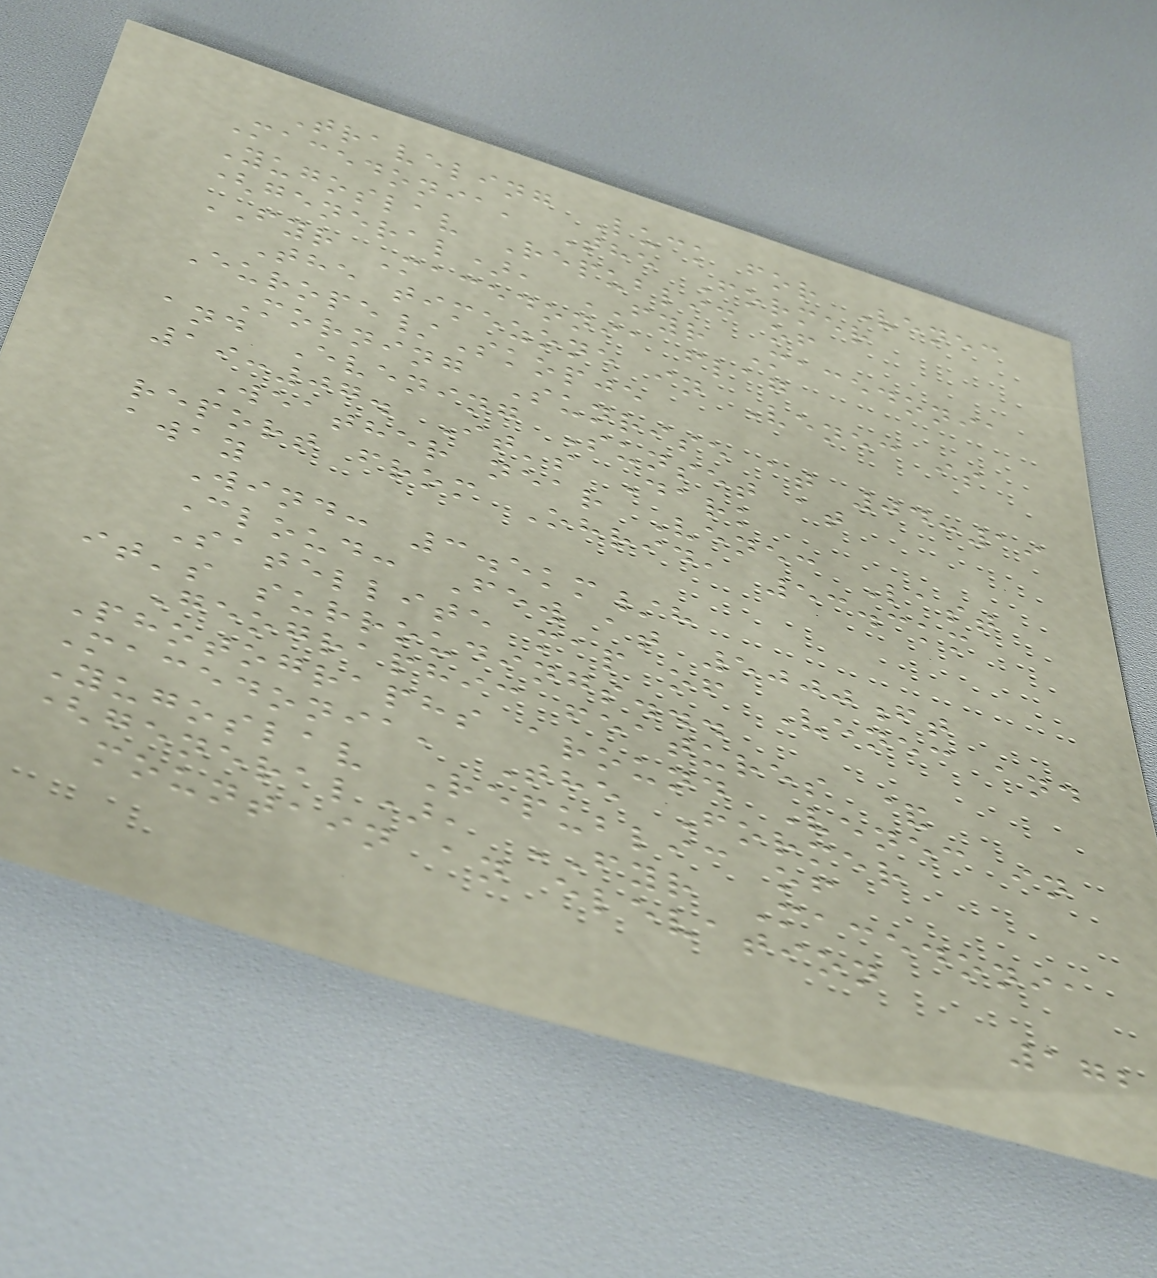Traveling Luck for Venec
Macedonia, The Former
Yugoslav Republic of
(general), FYR Macedonia
FYR Macedonia flag
The timezone in Venec is
Europe/Skopje
Morning Sunrise at 04:19
and Evening Sunset at
19:07. It's Dark
Weather near Venec Last
report from Ohrid, 53.3km
away
Wind: 3.5km/h
Cloud: Few at 5000ft
Satellite map of Venec and
it's surroudings...
Geographic features &
Photographs around Venec in
Macedonia, The Former
Yugoslav Republic of
(general), FYR Macedonia
mountain an elevation
172
